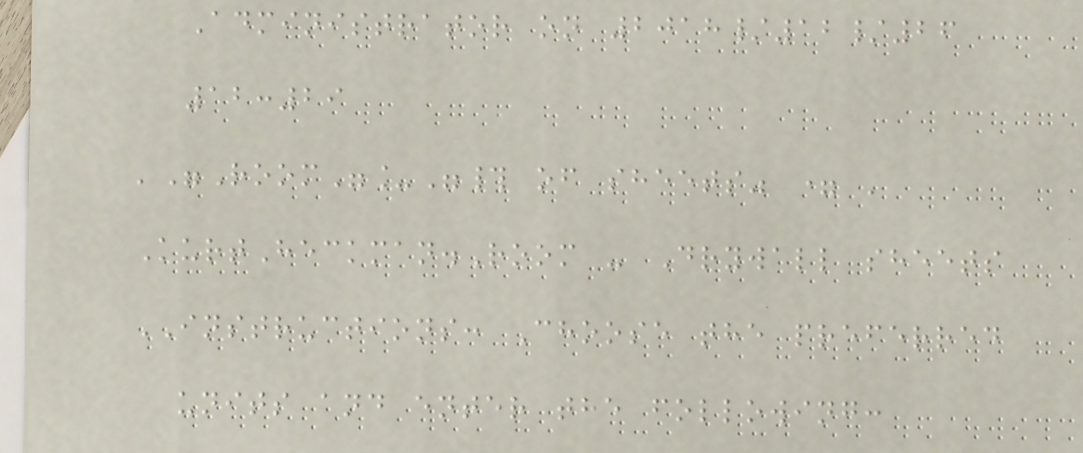Administrator on 2018/12/26
12:29
'"Room"_"# of sheets" = '
KurtHeckman.Room - Drywall sheets
INSTRUCTIONS: Choose the preferred
units and enter the following:
